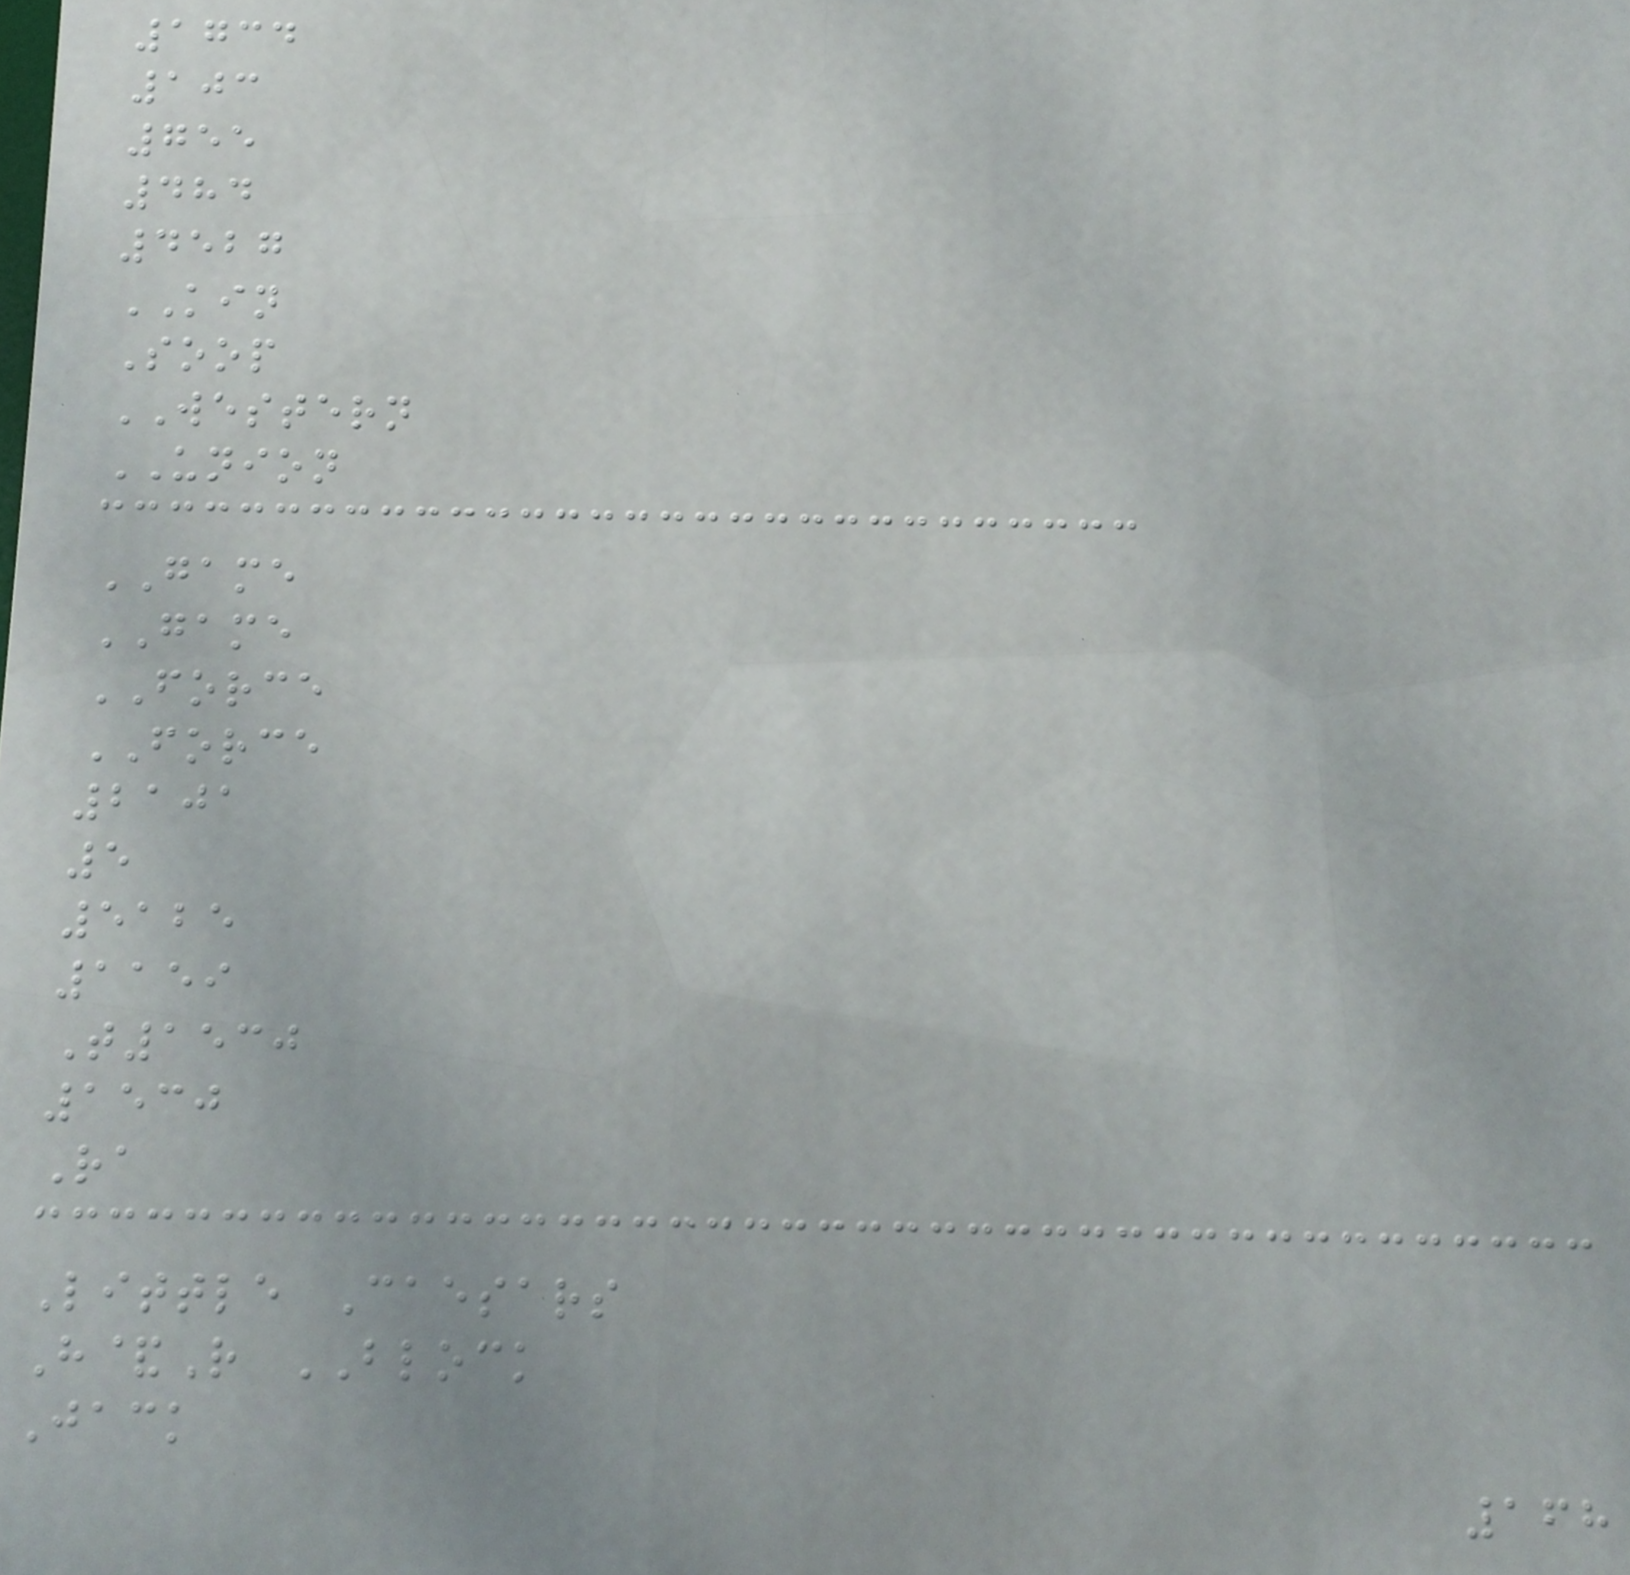1734
103
755
484
4527
KIN
Soop
WESTERN
UNION
GAME
GAME
FORCE
FORCE
2101
5
5125
1159
T1530
1530
Ra
Little Caesars
H&R BLOCK
Jack
168
